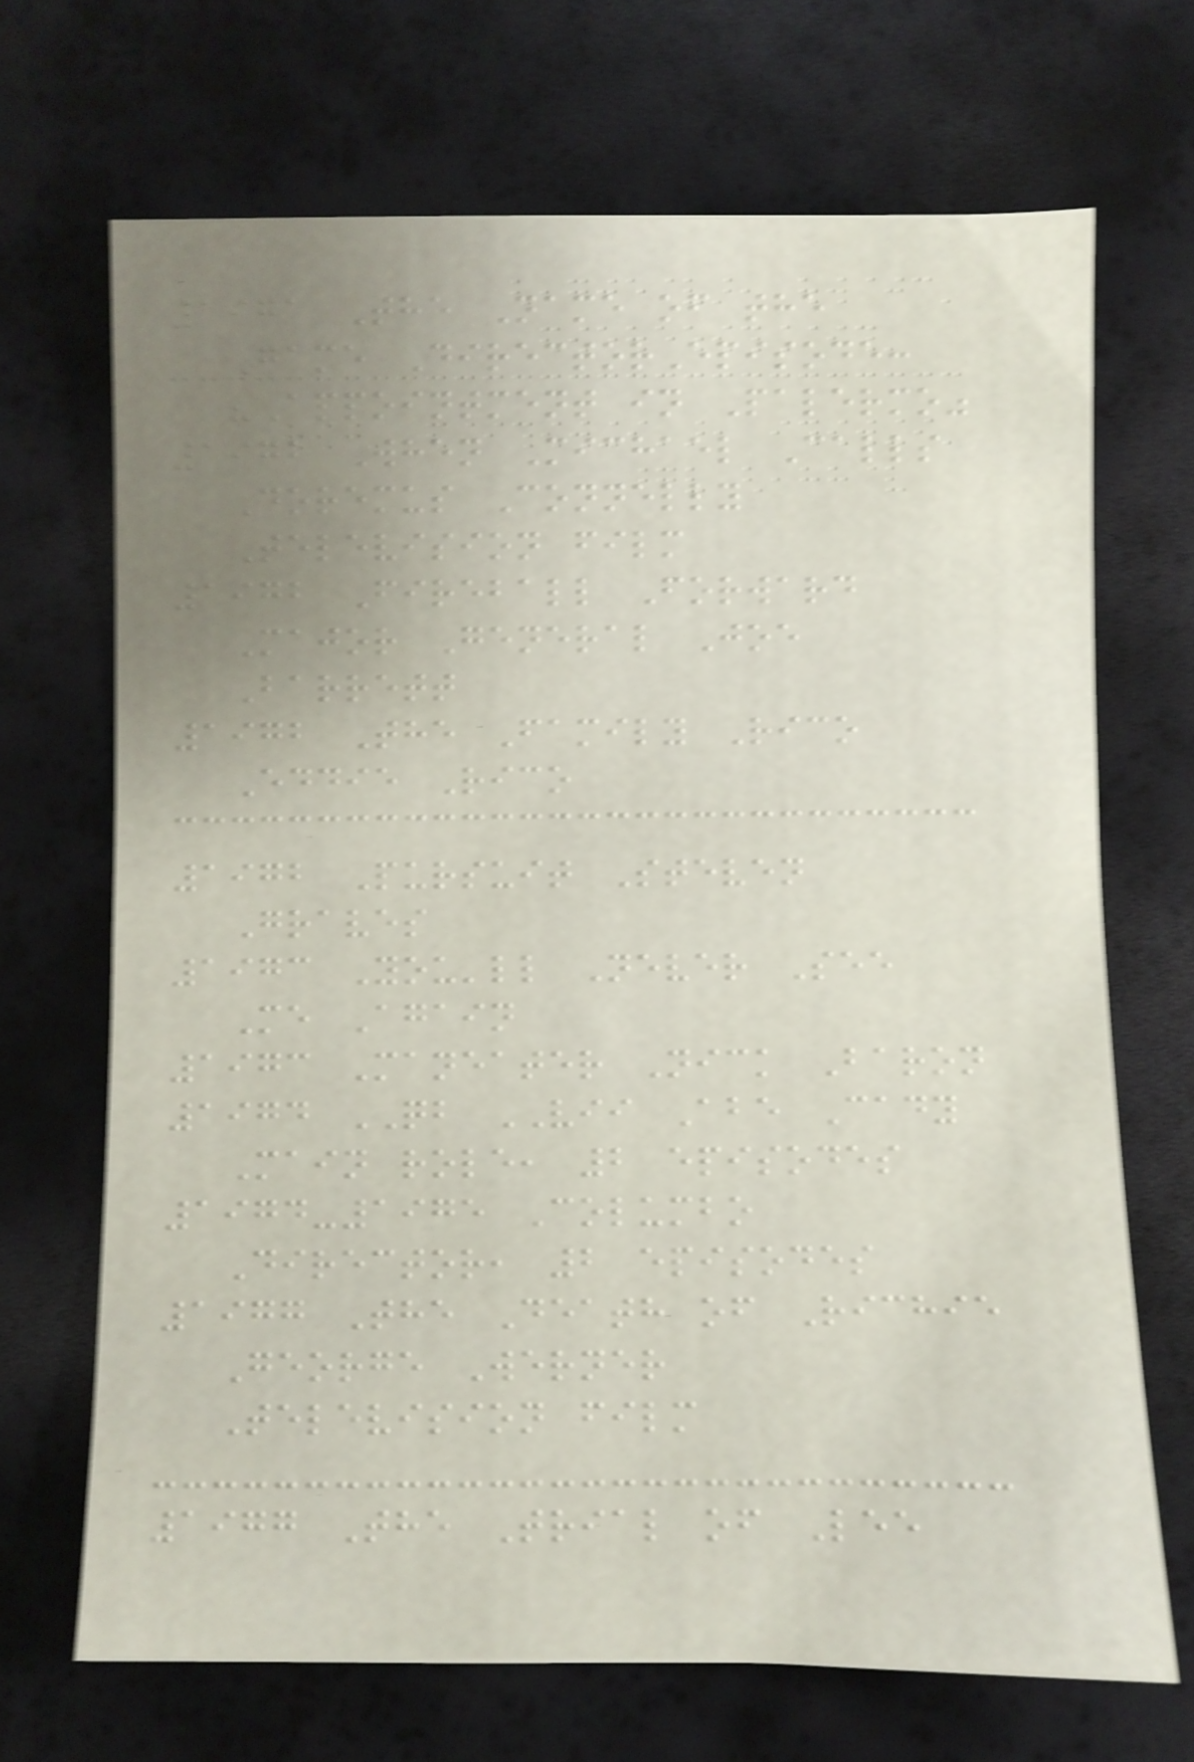1971 The Name of the
Game DirectorEpisode:
"Appointment in Palermo"
1972 When Michael Calls
Doremus Connelly
Television film
1972 Fireball Forward
Major General Joe
Barrett
1972 The Family Rico
Eddie Rico
1972 Pursuit Steven
Graves
1973 You'll Never See
Me Again
1973 Maneater Nick Baron
1974 QB VII Abe Cady
Main role, 2 episodes
1974-1975 Columbo
Director, 2 episodes
1977 The Death of Richie
George Werner
Television film
1977 The Trial of Lee
